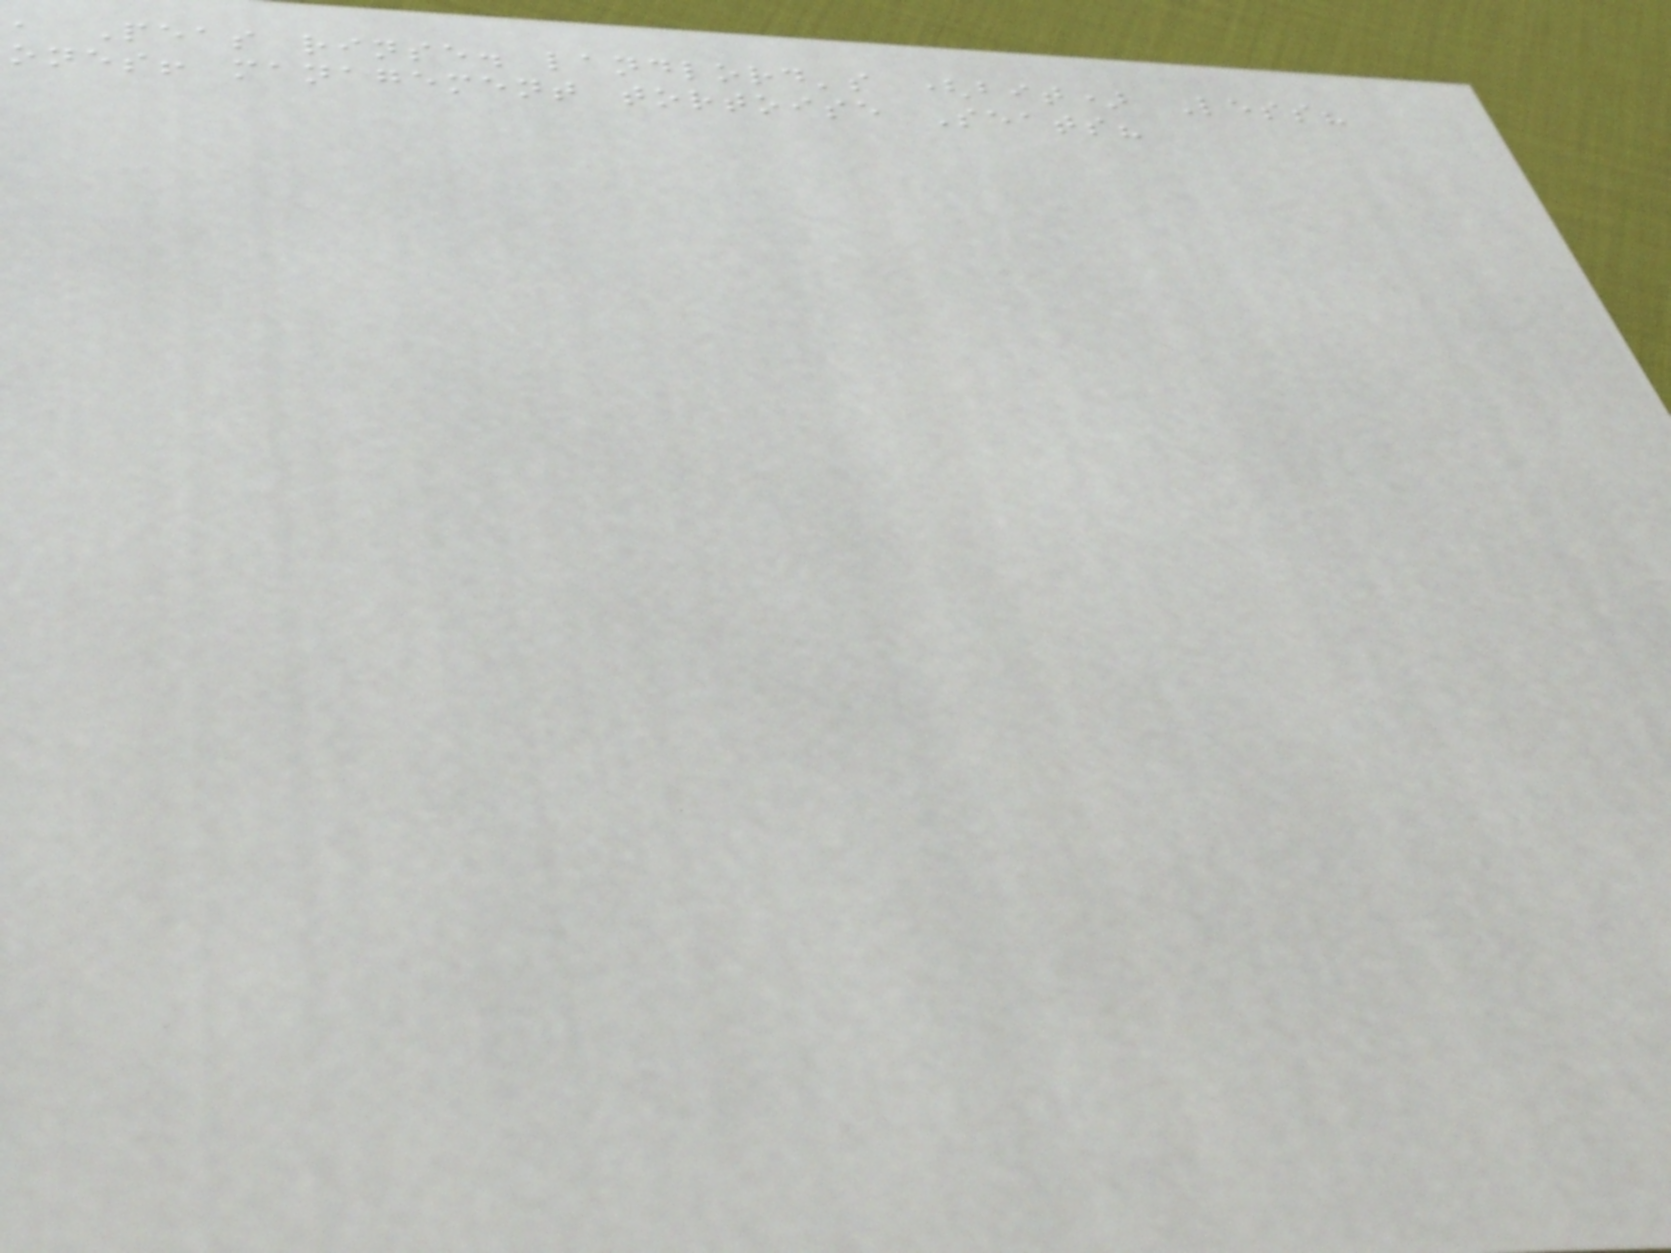, Peas rinse. landlord's (bit) Less?
ones! management tortoise Seats?
